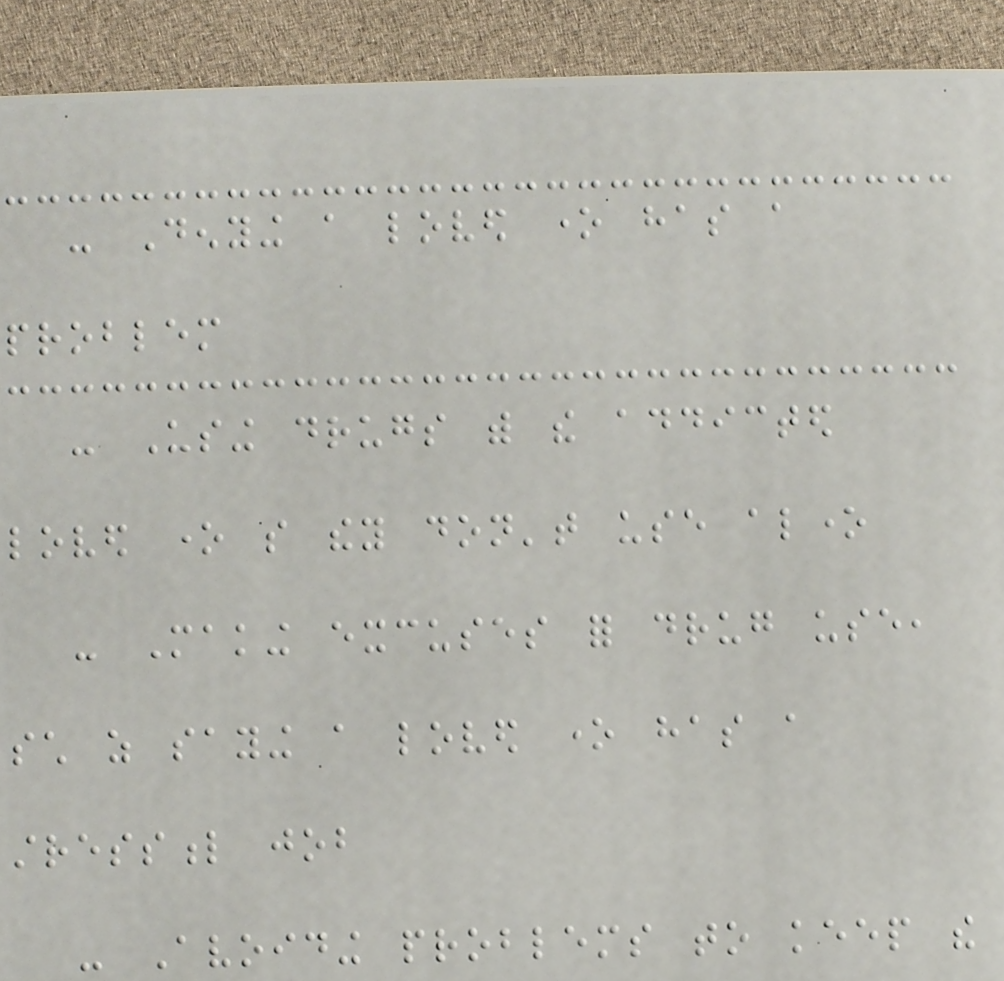- Denying a loved one has a
problem
- Using drugs with the addicted
loved one so they don't use alone
- Making excuses for drug use,
such as saying a loved one has a
stressful job
- Avoiding problems to keep the
